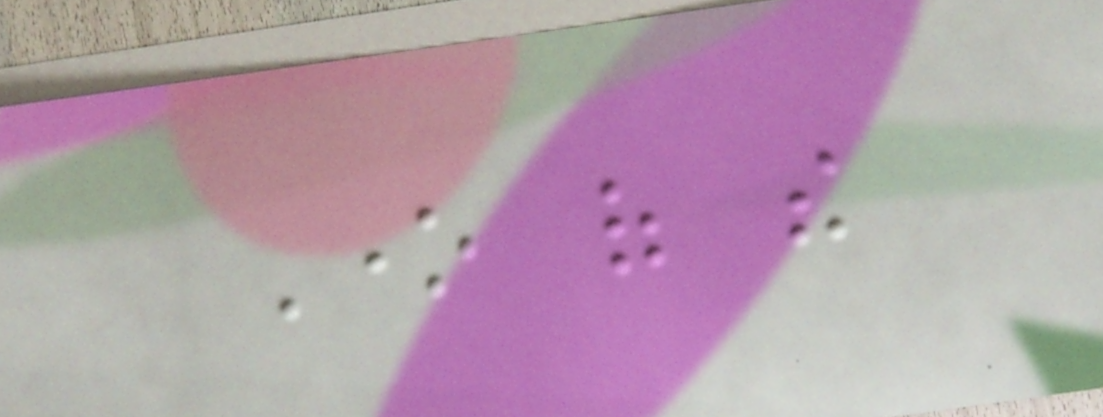One of the
